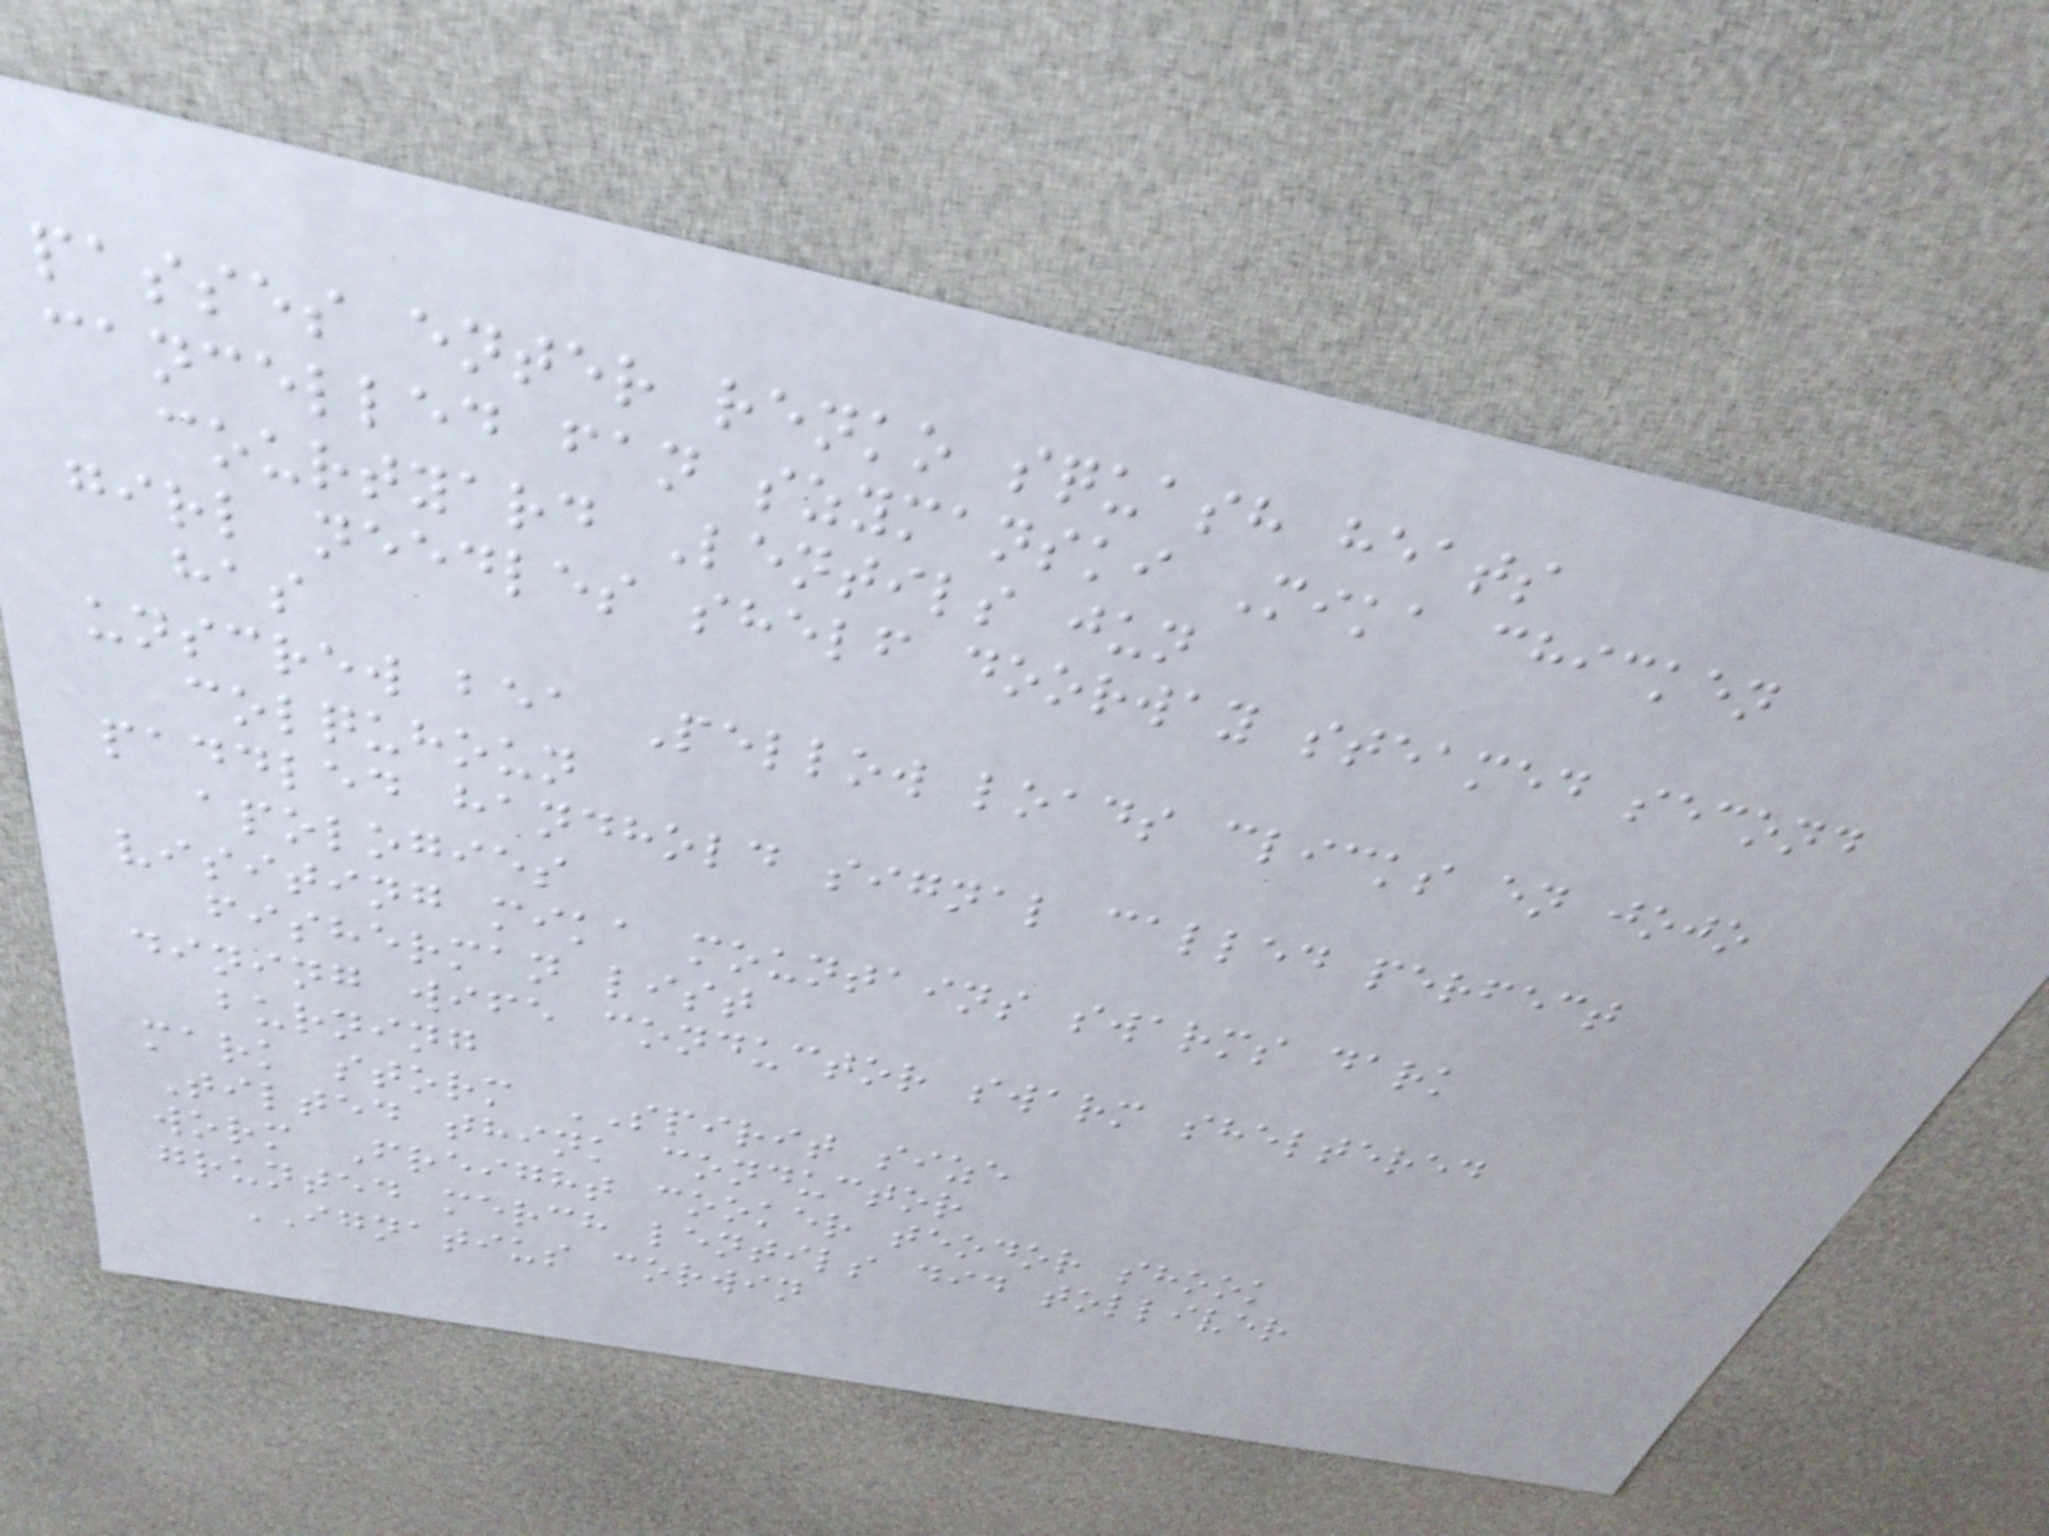passes enter renko squash heats
cancelled fan szymanski Mika chicken
courtyard Lentils jun
girl needles shelf doorway steamed second
has
unscrew bea Pellow loads clicks en jojo
colquhoun
paddled handhold signal called perfect
apologies
visiting mika mountains swarms dark
fisherman list
dining wife conductor swarm sheltered
burning
mark storm SPIRIT size
Tilted think conductor
worm Freight cooker teodor shook
grunted merch lentils did tolliver
IGNATIUS corwin
